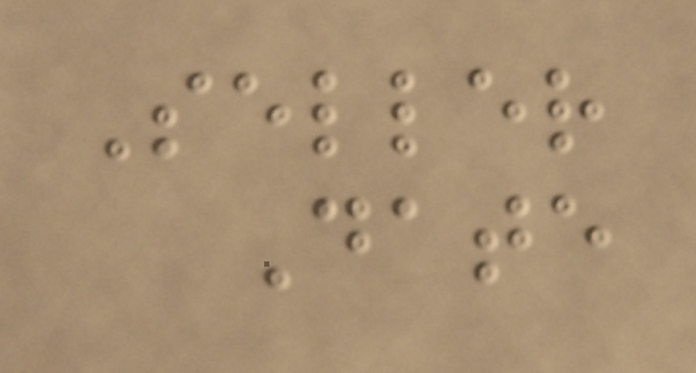Seller
Date
